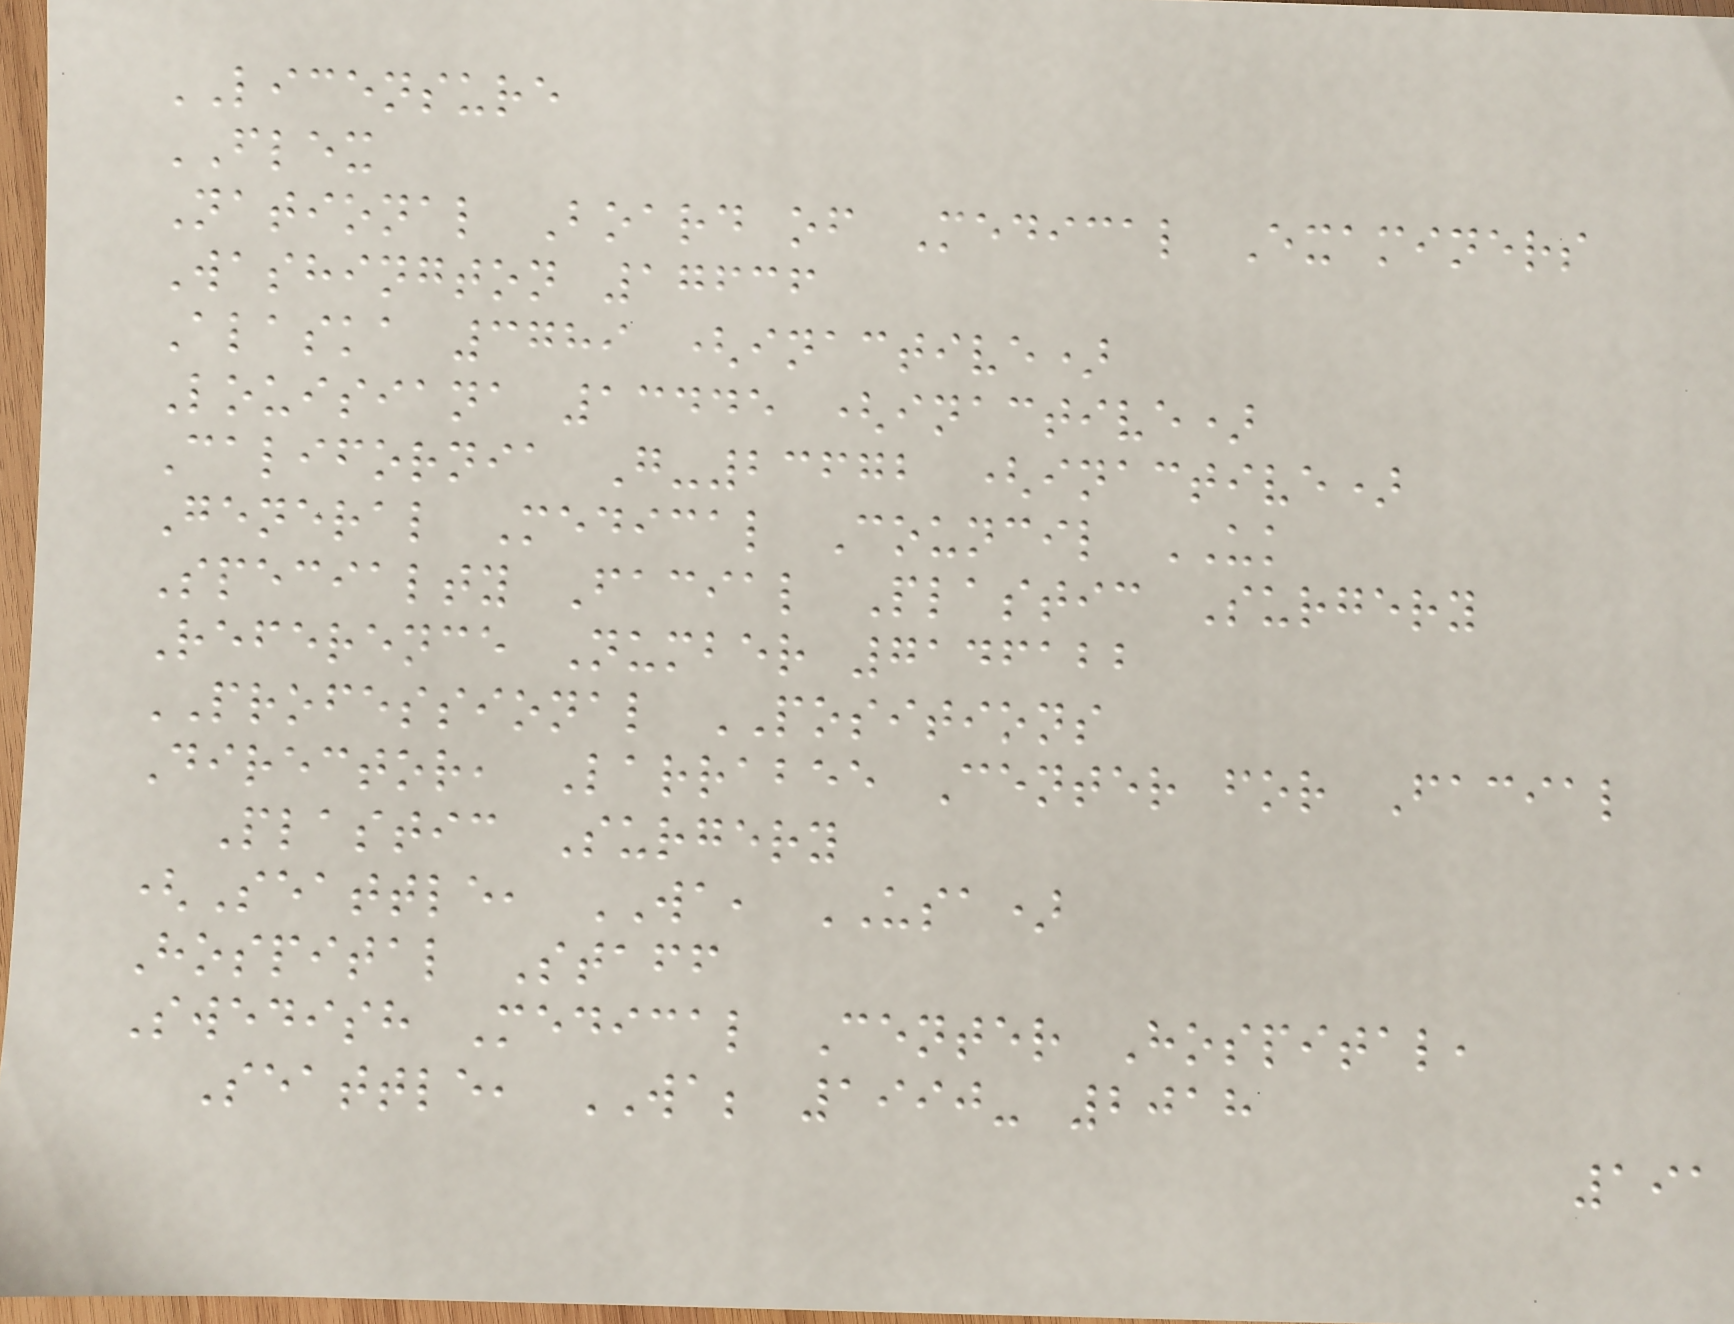LICENSURE
FLEX
National Board of Medical Examiners
Washington 17636
Alaska 3789 (inactive)
Louisiana 13445 (inactive)
California G-23672 (inactive)
General Medical Council UK
Specialty Facial Plastic Surgery
Reference Number 7146122
PROFESSIONAL POSITIONS
Director, Larrabee Center for Facial
Plastic Surgery
(Seattle, WA, USA)
Hospital Staff
Swedish Medical Center Hospital,
Seattle, WA; 1990- 2018
191
